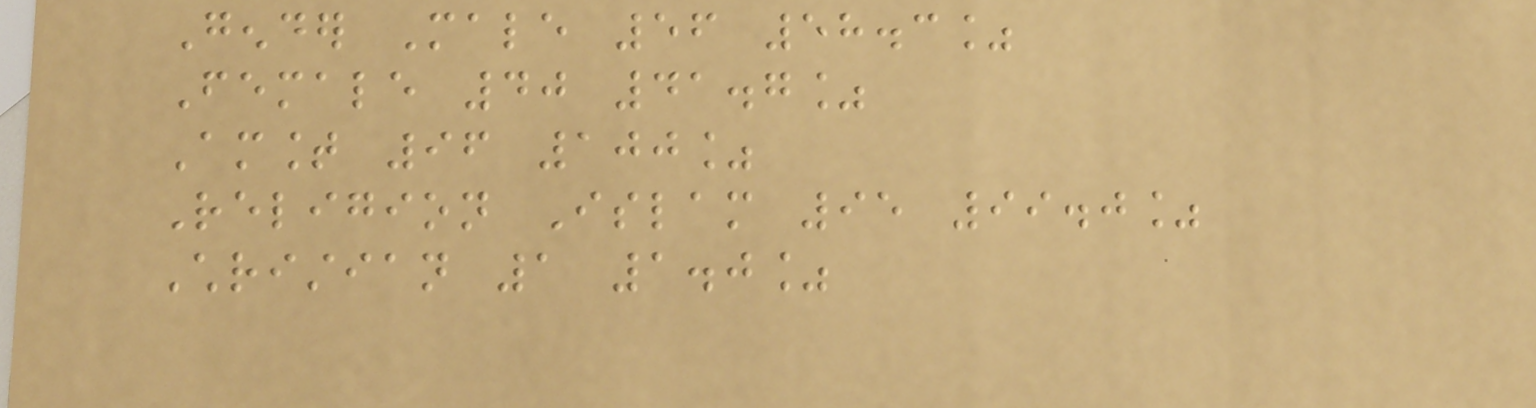Gender Male 56 58.3%
Female 40 41.7%
Amount 96 100%
Religion Islam 95 99.0%
Christian 1 1.0%
